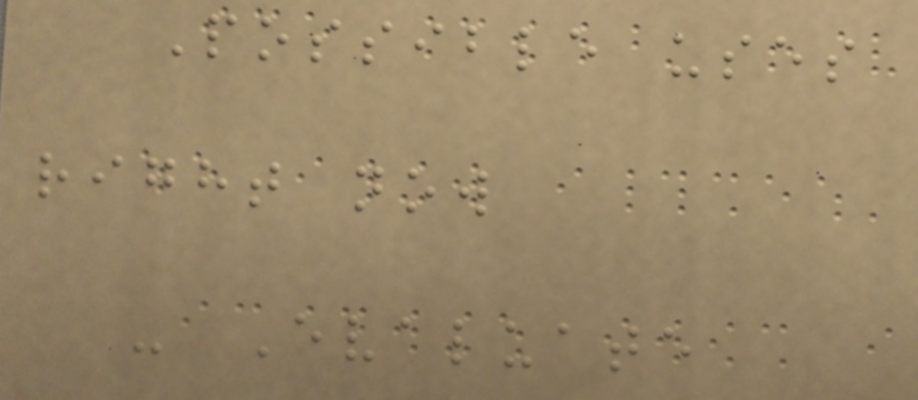Possible uses
right now
- Evaluate
